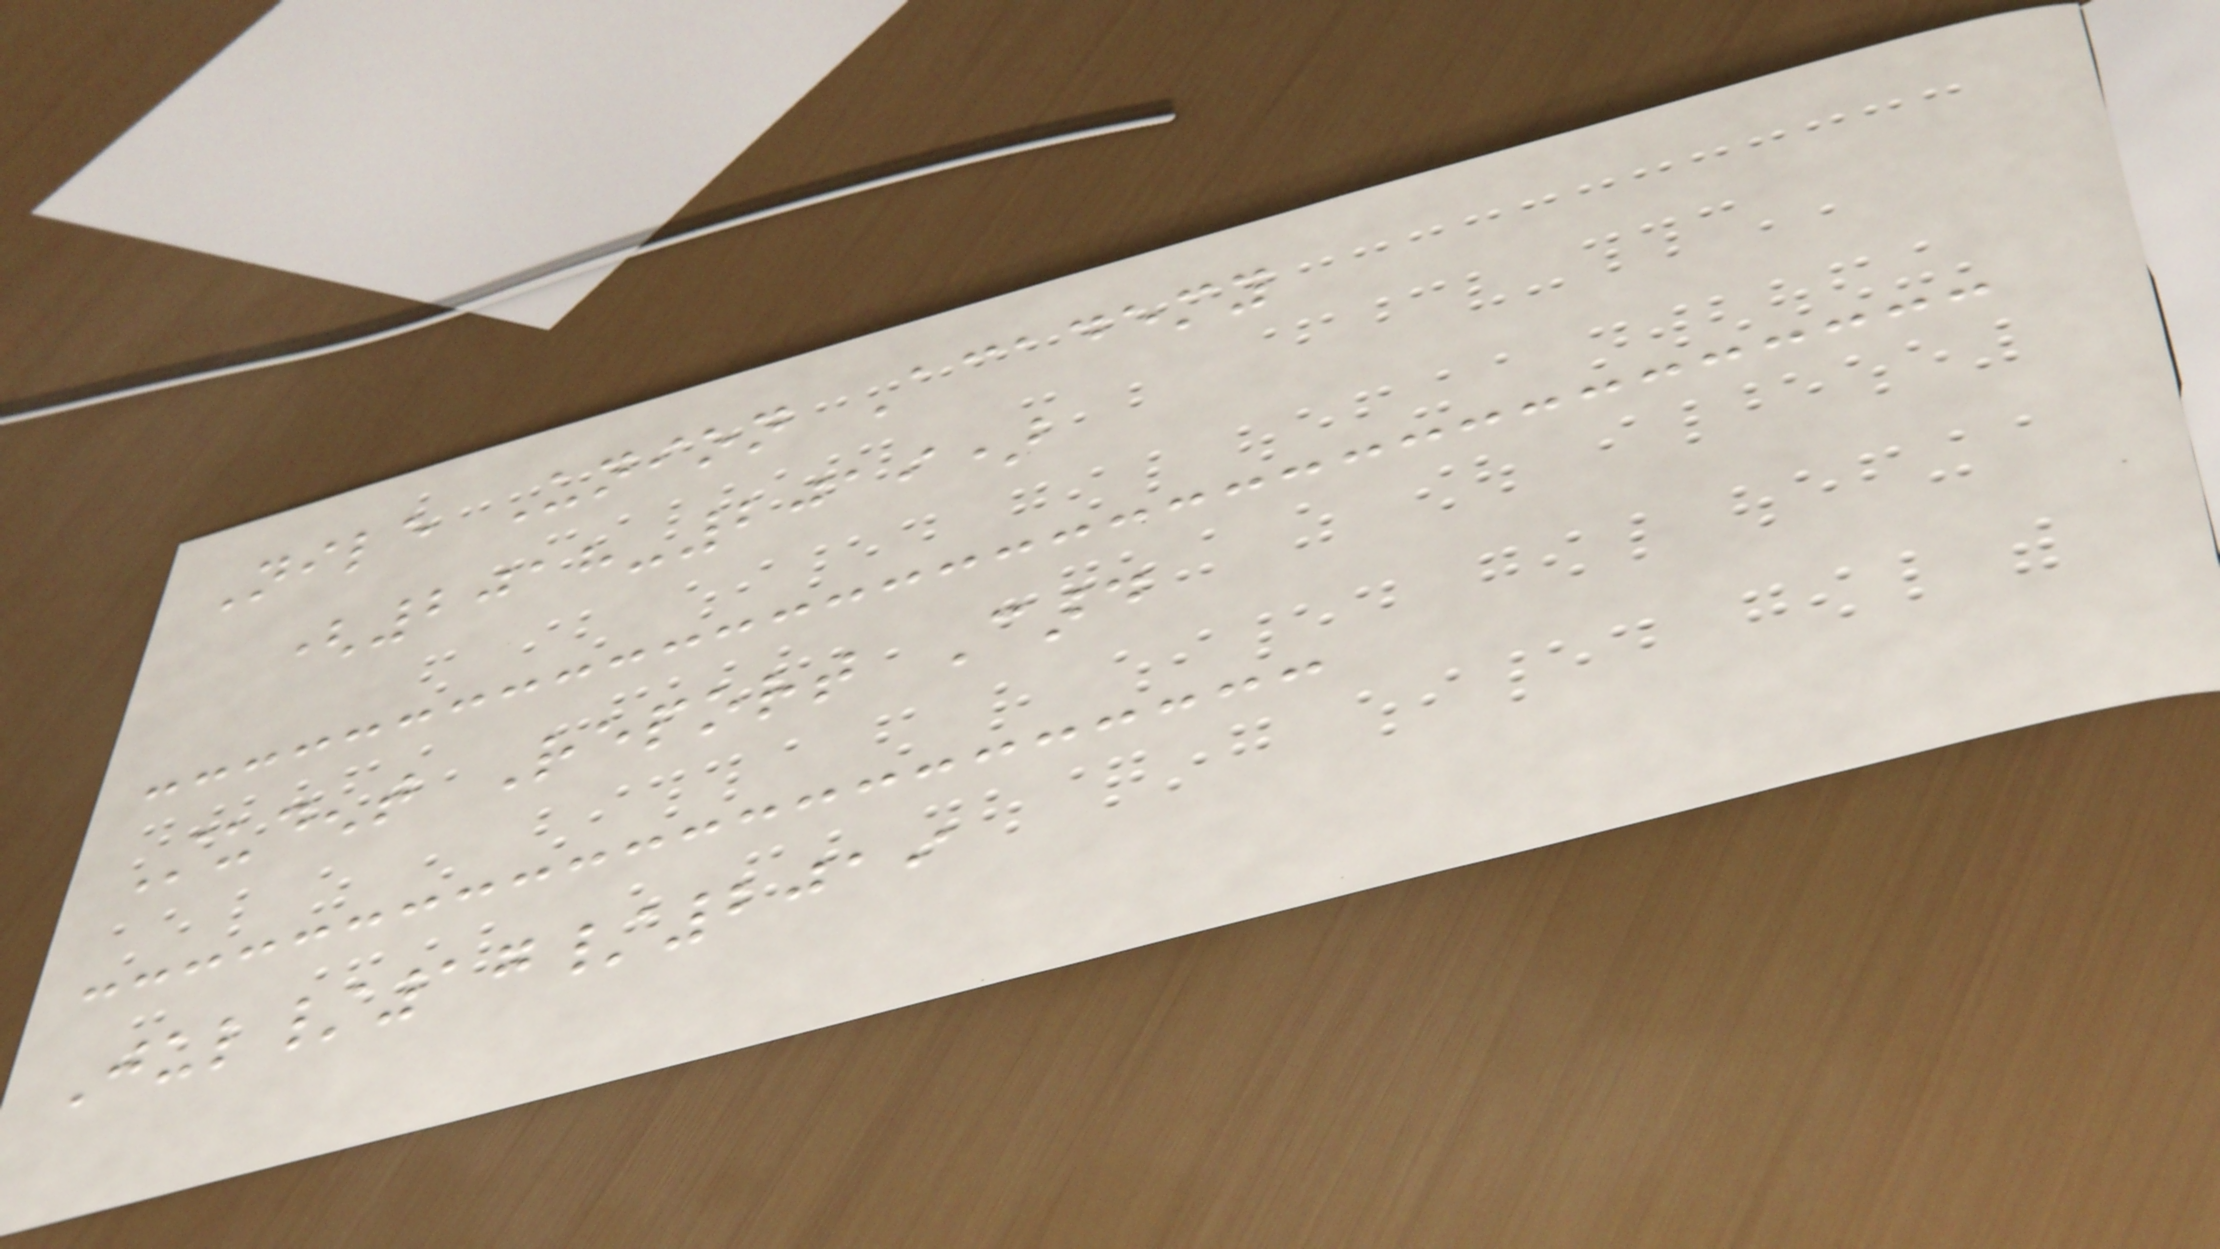Nile Union Academy
(2018-2019)
Student Report Card
Jul/17/2019
